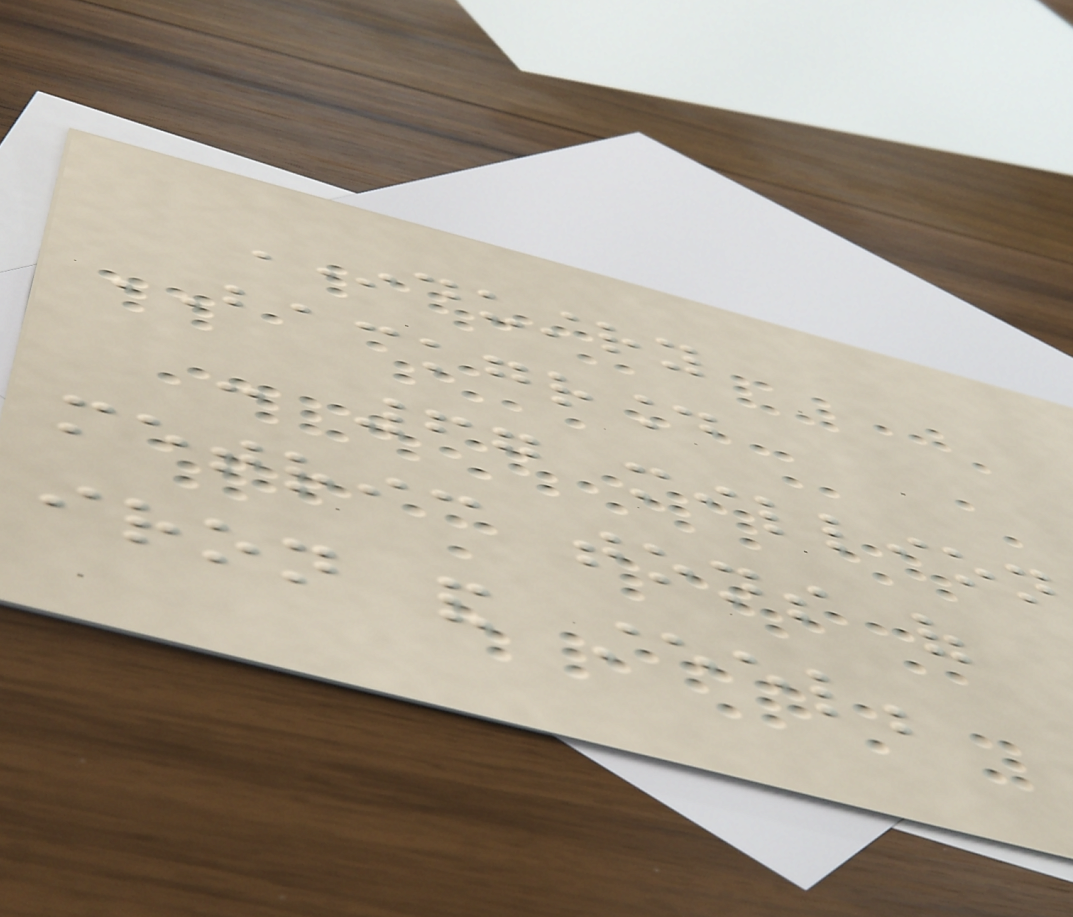INDUSTRY
BACKGROUND
- 67 million
metric tons of
iron and steel;
